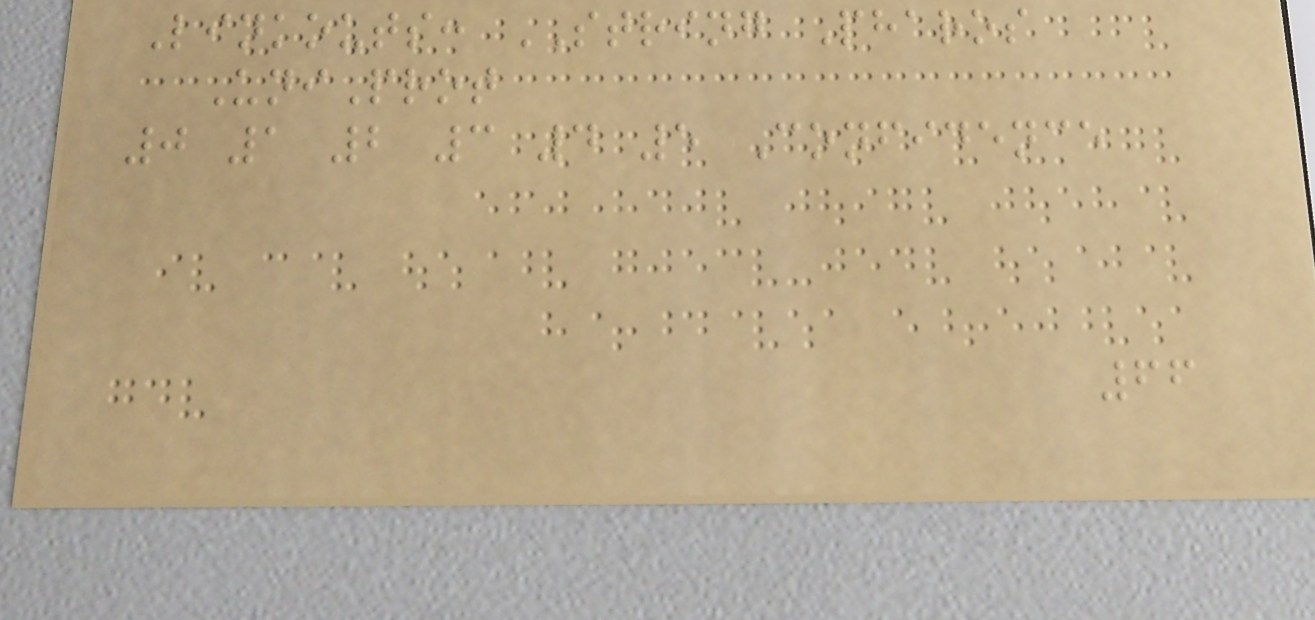Linkouts: STRING Pharos
UniProt
0 1 2 3 4 5 Confidence
66
